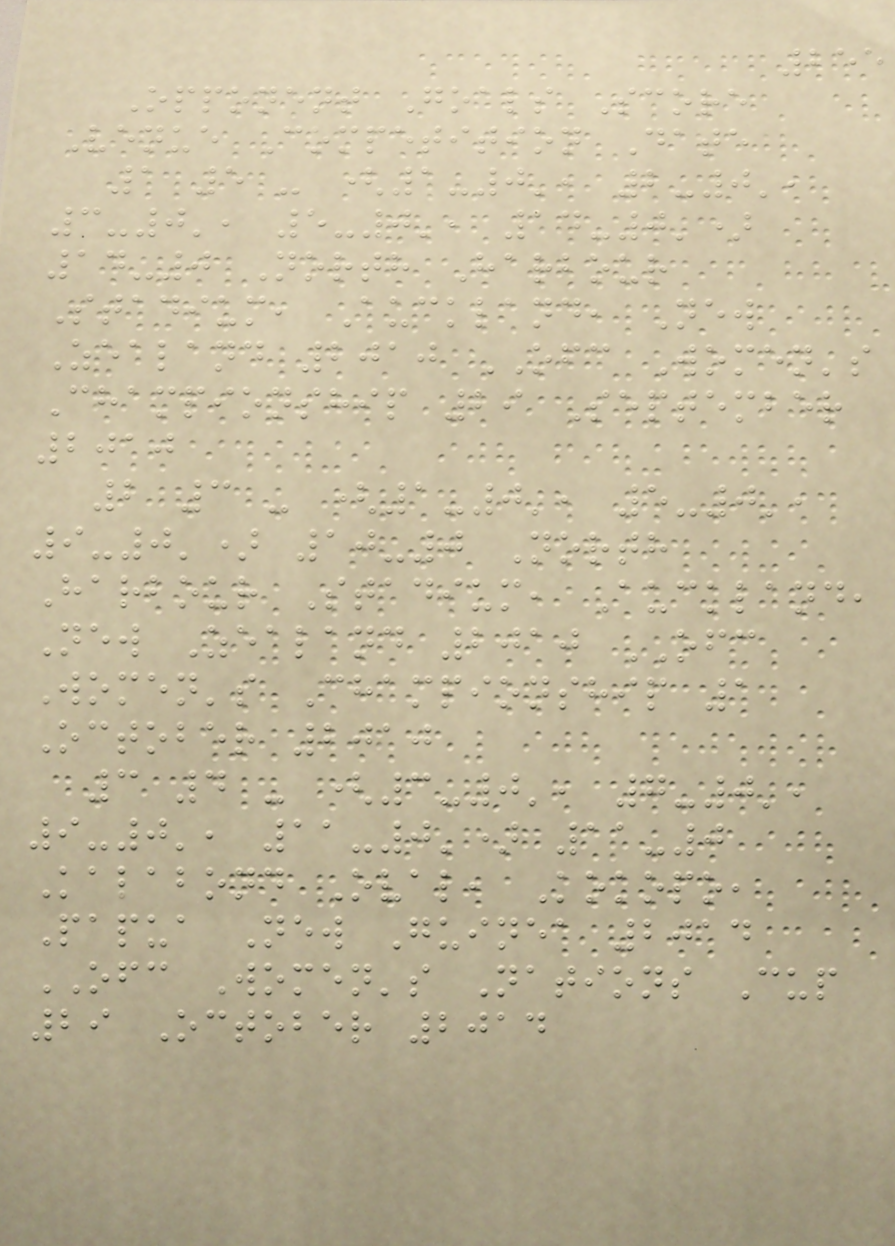255
Opponent Goals Score
Venue Competition Date
1 5 - (1-0', 2-0',
3-0', 5-0', 14-0')
14-0 North Harbour
Stadium, Auckland, New
Zealand 2010 OFC Women's
Championship 29 September
2010
2 3 - (1-0', 5-0',
9-0') 10-0 North
Harbour Stadium, Auckland,
New Zealand 2010 OFC
Women's Championship 1
October 2010
3 4 - (3-0', 7-0',
9-0', 11-0') 11-0
Kalabond Oval, Kokopo,
Papua New Guinea 2014
OFC Women's Nations Cup
29 October 2014
